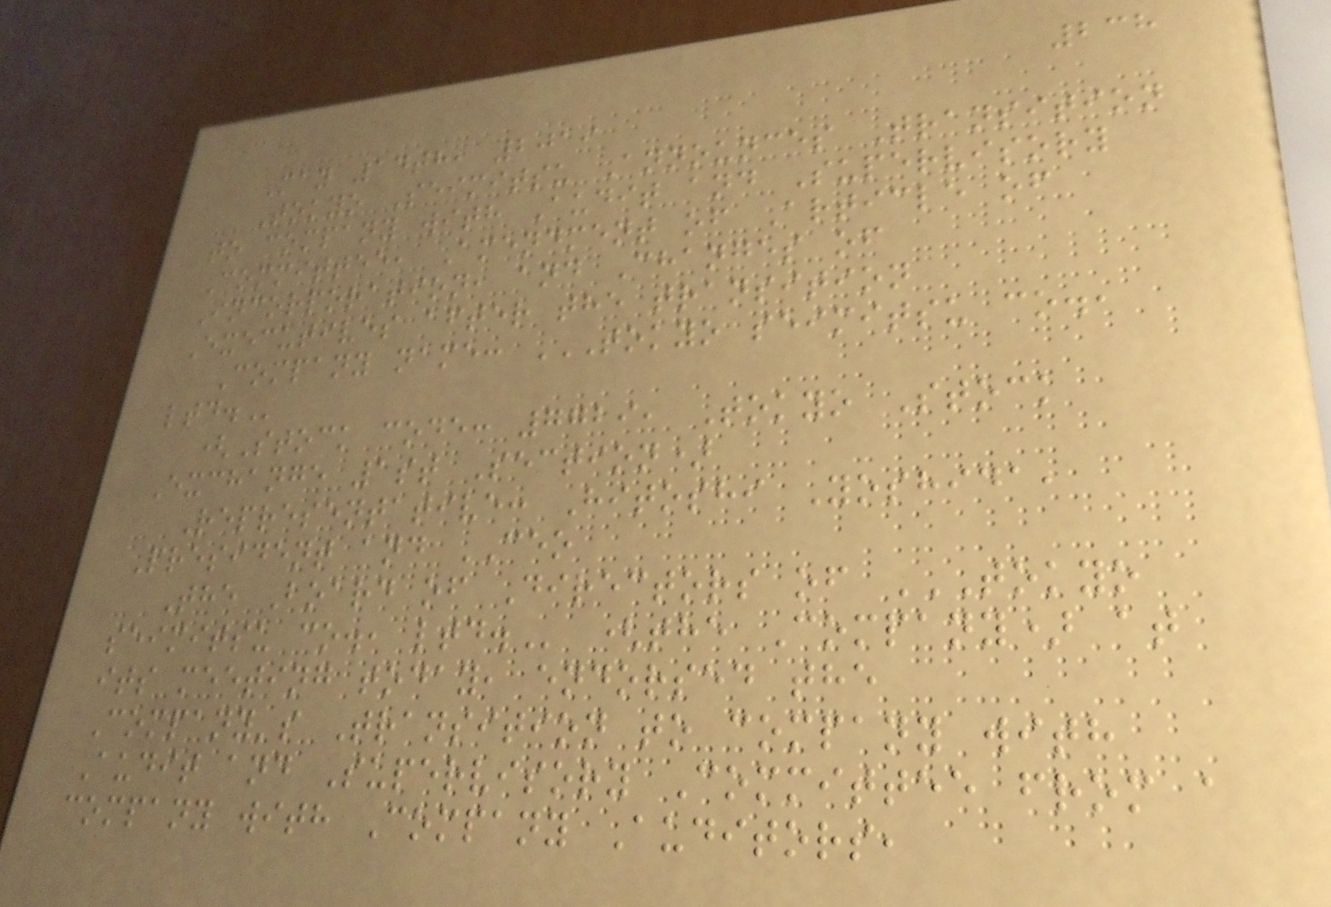238
May 14th, 2019
Tokyo Seimitsu Announces Transition
to company with Audit and Supervisory
Committee, Amendment of Article of
Incorporation, and Changes of
Executives after the transition
Company name: TOKYO SEIMITSU CO.,
LTD.
(Stock code: 7729, Tokyo Stock
Exchange 1st Section)
Representative: Hitoshi Yoshida,
President and CEO
The Board of Directors of TOKYO
SEIMITSU CO., LTD. (the Company) at
its meeting today, endorsed the
Company's Transition to company with
Audit and Supervisory Committee from a
company with Company Auditors,
